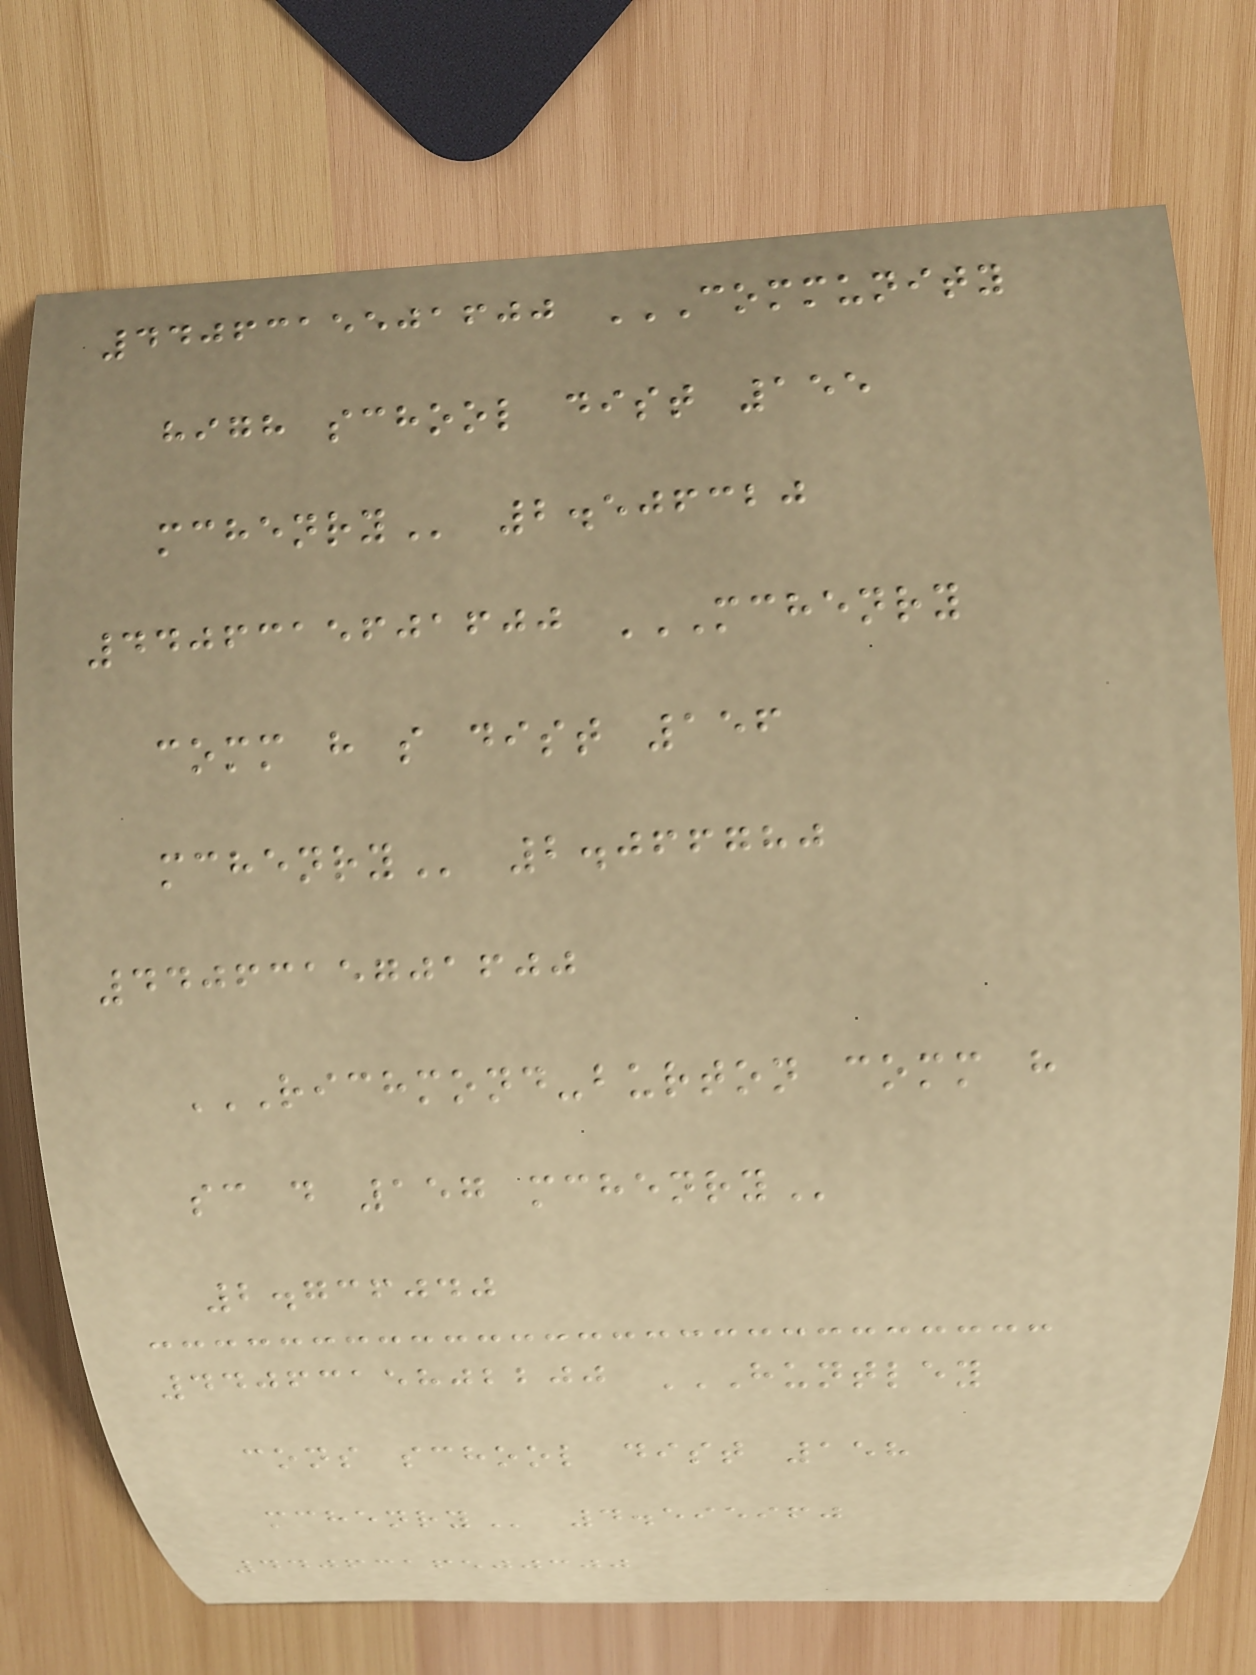4406315501600 COMMUNITY
HIGH SCHOOL DIST 155
MCHENRY 2.506320
4406315601600 MCHENRY
COMM H S DIST 156
MCHENRY 2.066780
4406315701600
RICHMOND-BURTON COMM H
SC D 157 MCHENRY
2.736040
4406315802200 HUNTLEY
CONS SCHOOL DIST 158
MCHENRY 4.595960
4406316500300
